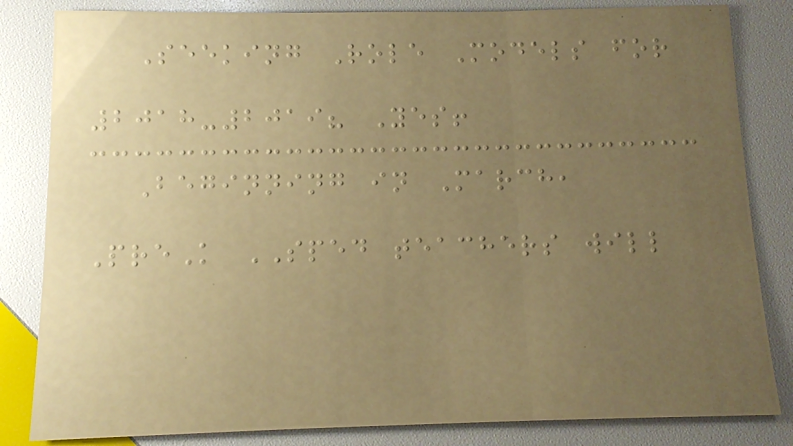Seeking Role Models for
2018-2019? Yes!
Beginning in March,
PreK SPED teachers will
